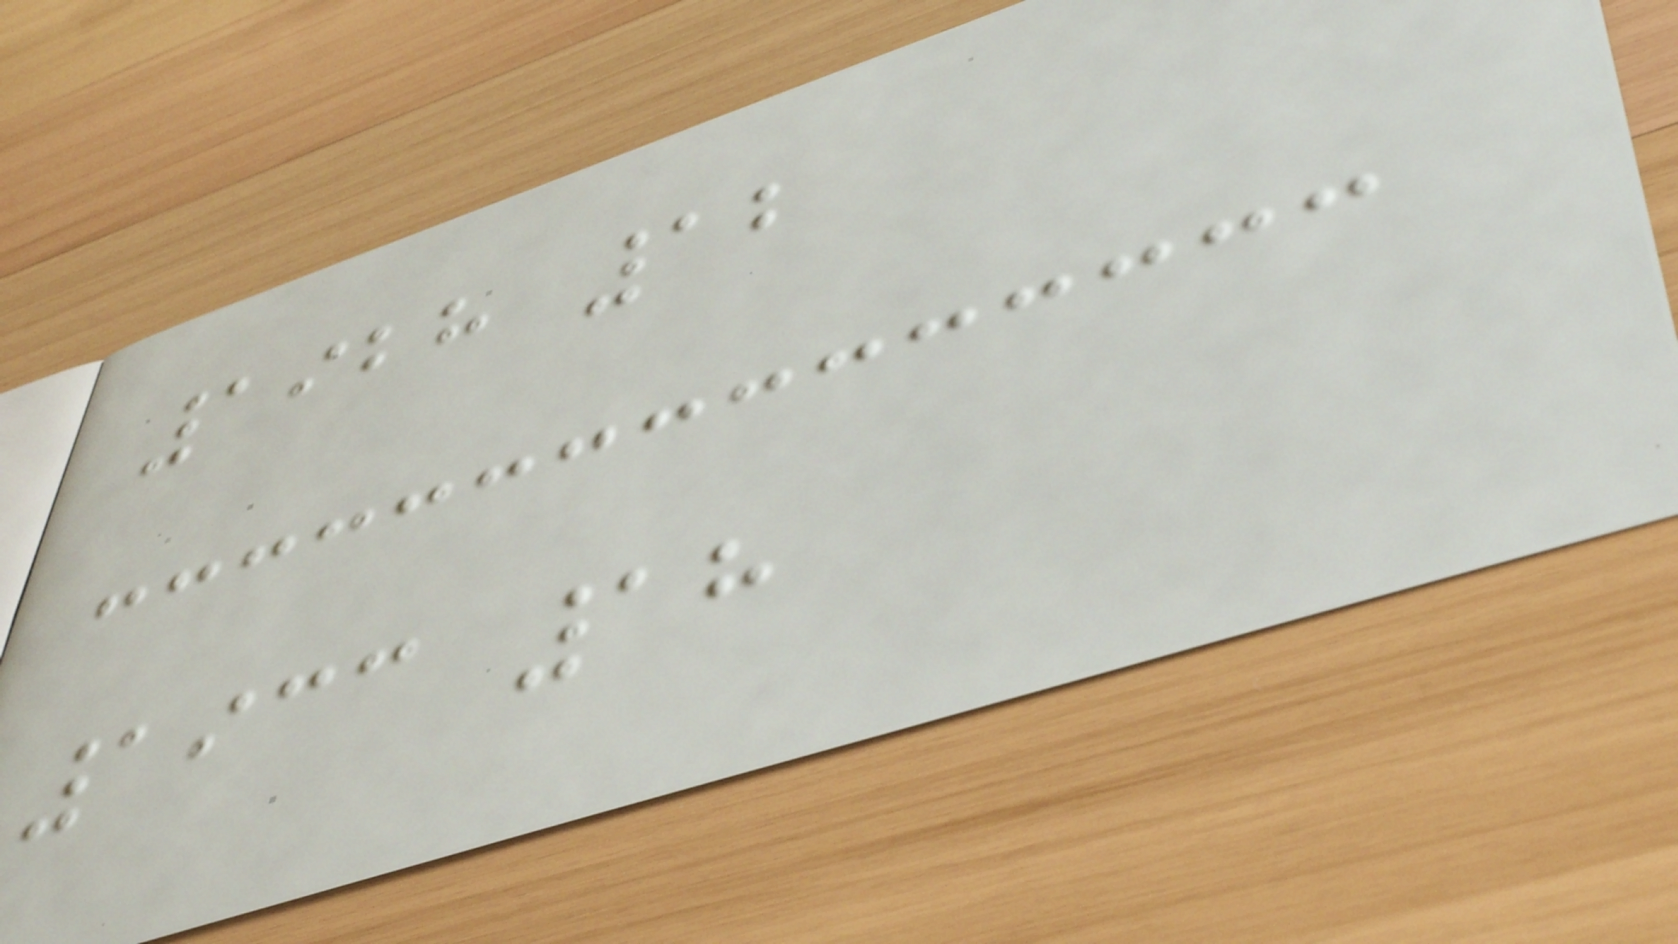1928 12
1933 18
